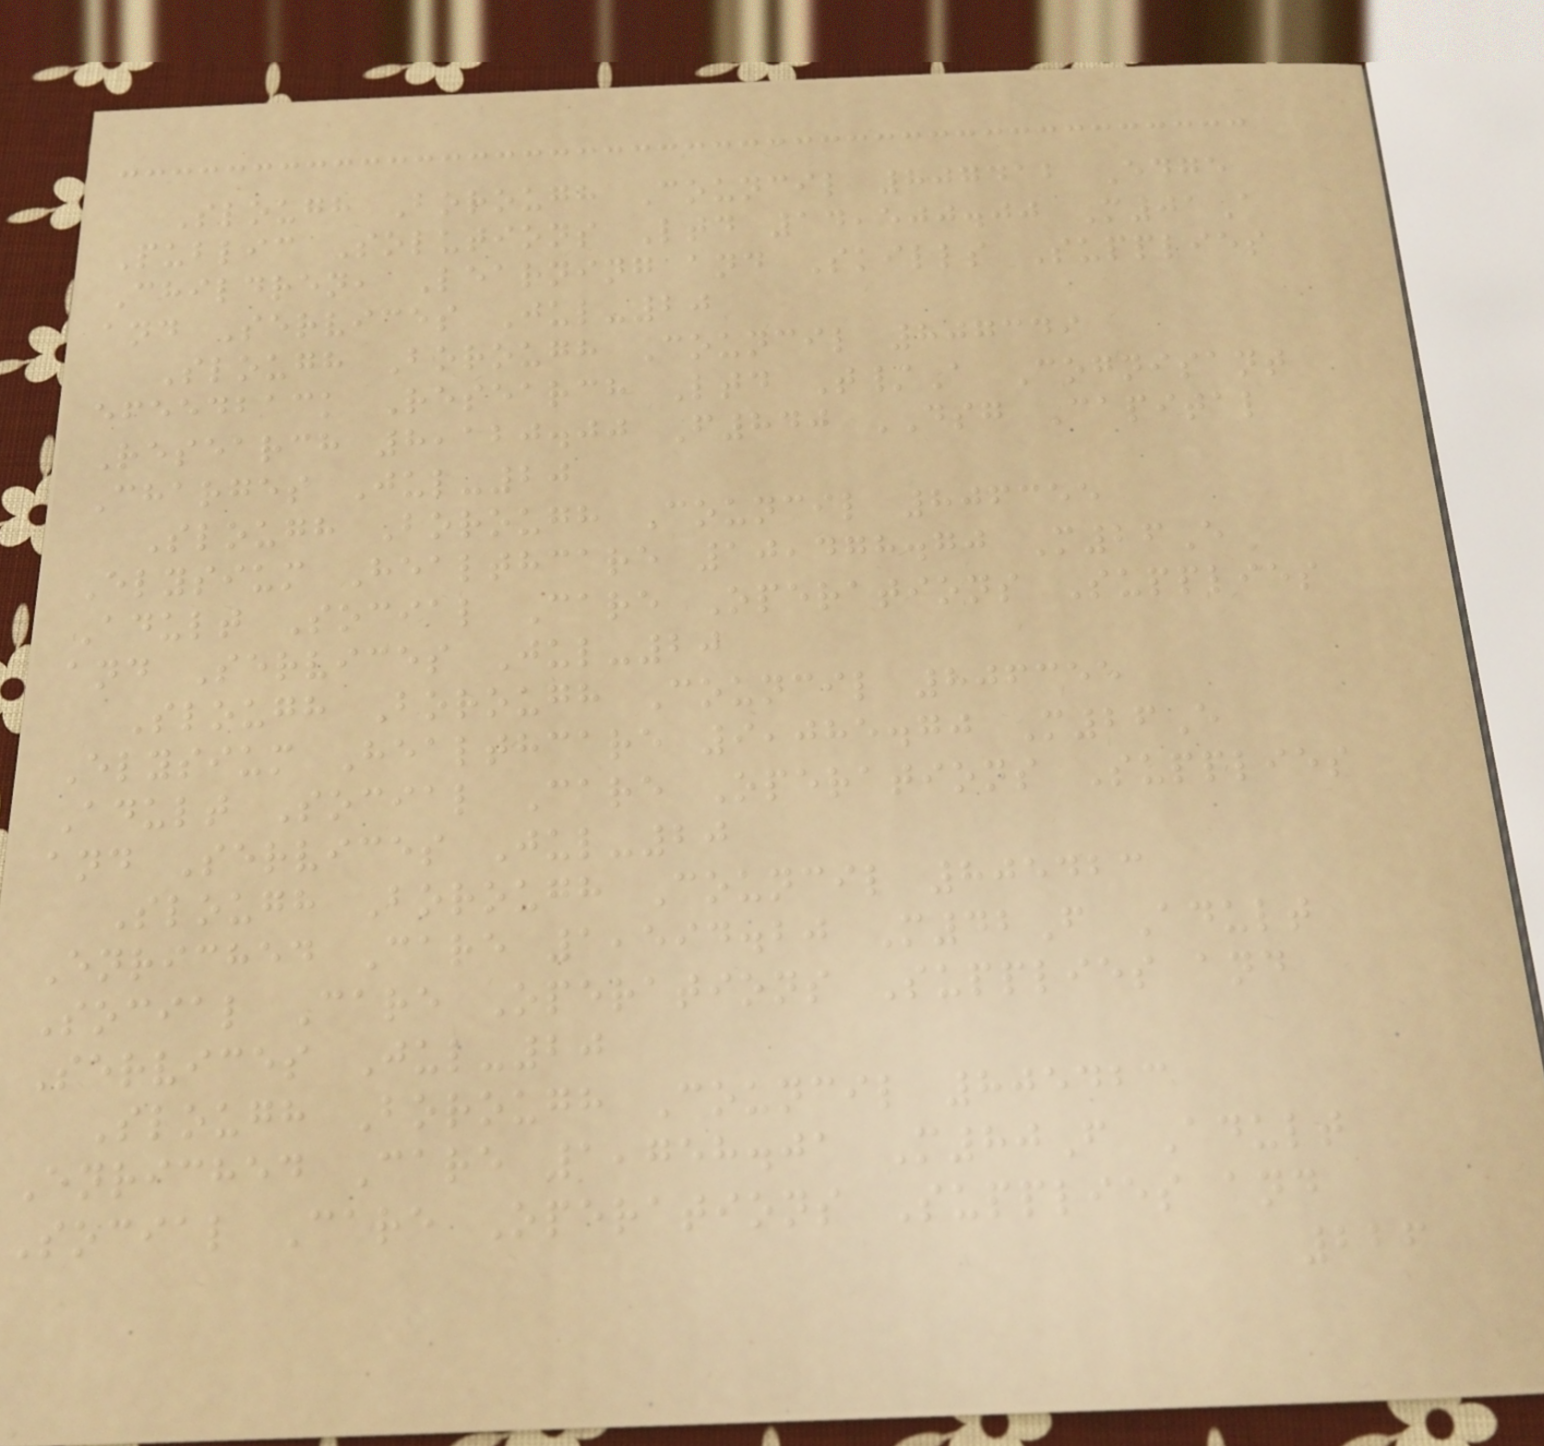Slough Borough Council 807412 Edge
Public Solutions Ltd 14,500.00 M01A
Children, Learning and Skills Supplies
and Services Jul-20
Slough Borough Council 807349
efeedback Research Ltd T/A Cognisant
Research 8,120.00 F840 DSG Capital
Charges Jul-20
Slough Borough Council 806355
Elysium Healthcare 10,478.70 M26E
Adult Social Care Operations Supplies
and Services Jul-20
Slough Borough Council 806355
Elysium Healthcare 9,085.70 M26E
Adult Social Care Operations Supplies
and Services Jul-20
Slough Borough Council 805423
Enriched Care 1,594.20 M42F Adult
Social Care Operations Supplies and
Services Jul-20
Slough Borough Council 805423
Enriched Care 1,758.01 M80F Adult
Social Care Operations Supplies and
226
